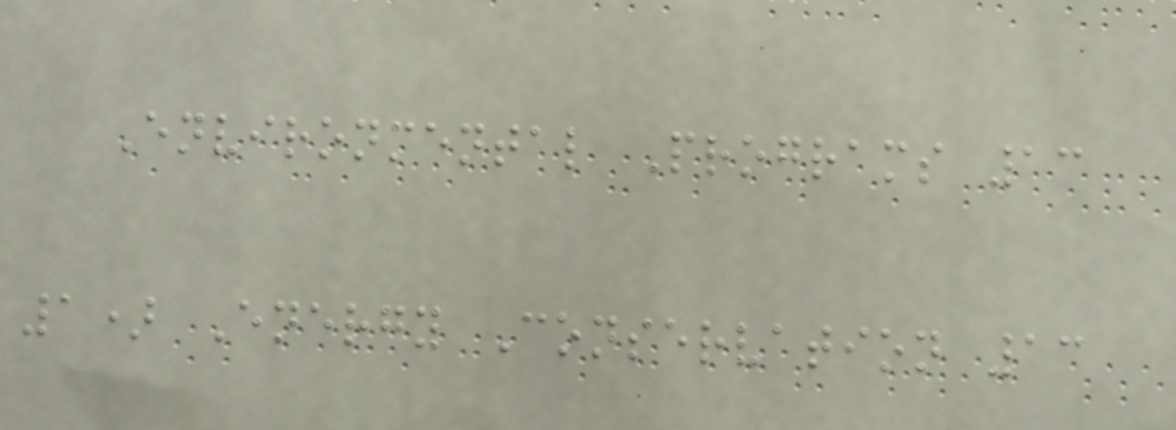Environmental Programs 13
1) Energy Conservation 13
